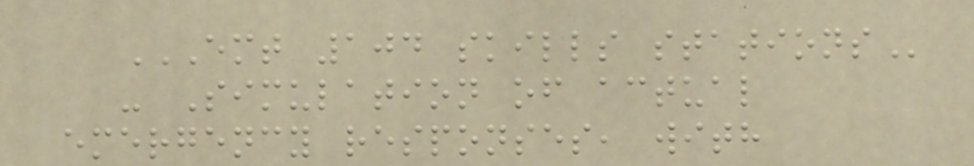EMT 104 SKILLS STATIONS
- Simulation of actual
emergency responses, with
